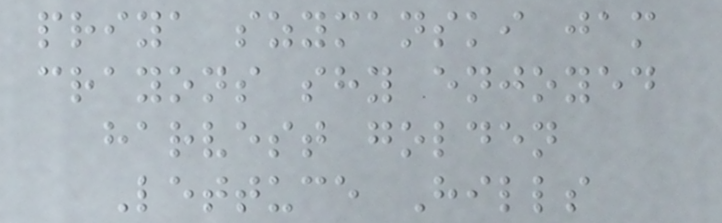priya szymanski jam
crayons shy enjoyed
harvest golden
Lettuce Hills
